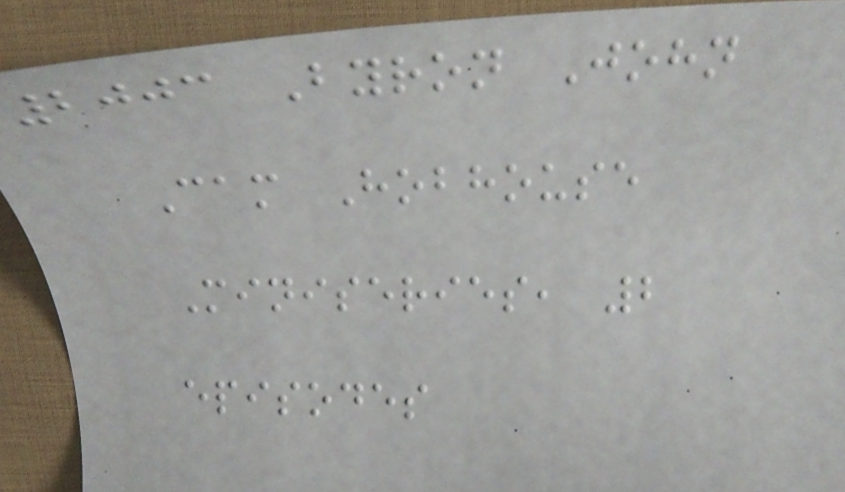2003 Byron John
Cam Hobhouse
Miniseries, 2
episodes
